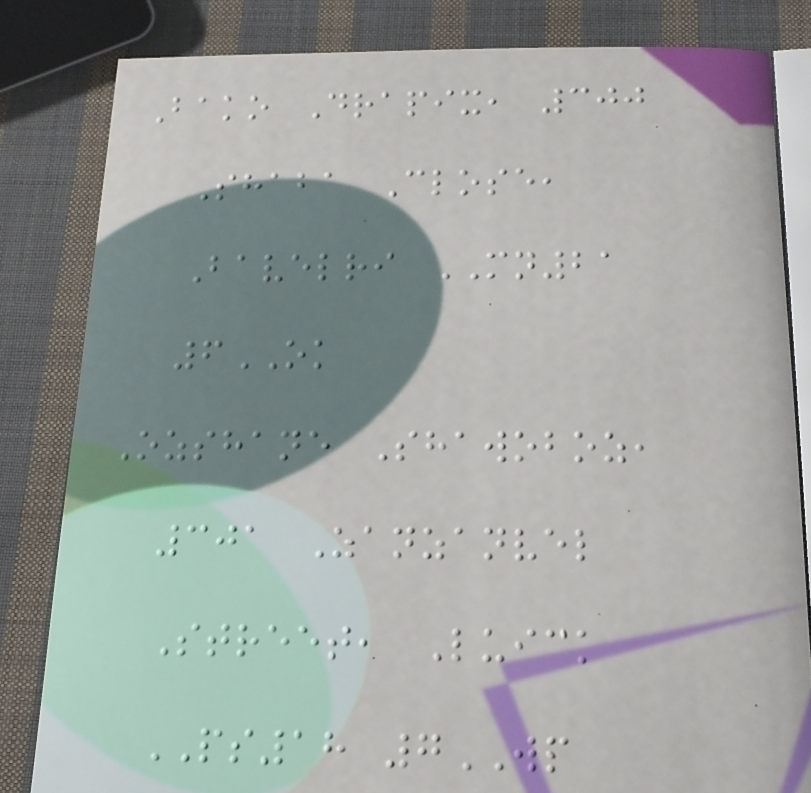Bako Drapix, 300
Shaba Close,
Bavelri MN21
6OK
Ozshane Shawoboz,
301 Zanzanvel
Street, Luick
PS18 7WP
